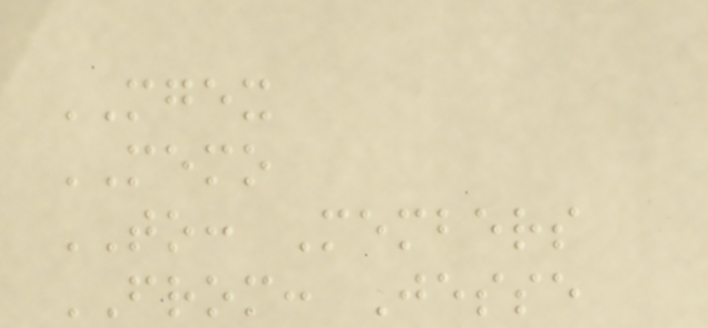MGEX
MEMO
TO: Members
FROM: Jesse
